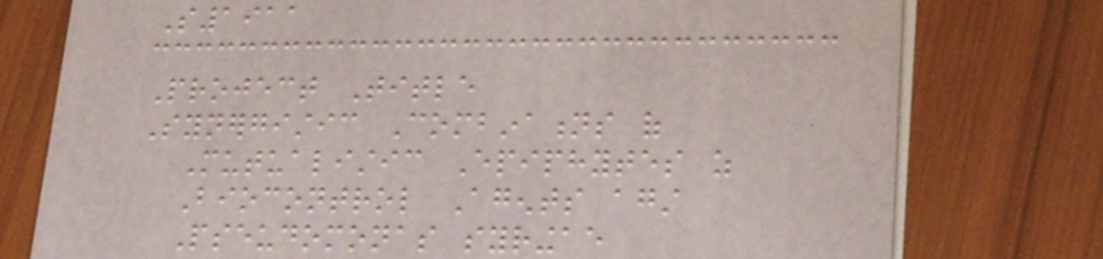S1911
Project Title
Synergistic Combinations of
Mutualistic Epiphytes as
Biocontrol Agents against
Pseudomonas syringae
